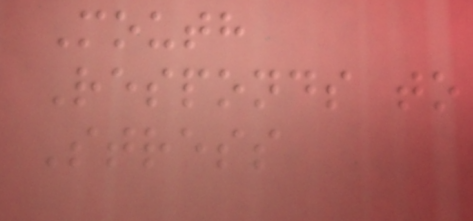Mouth
Responds to
Stress
